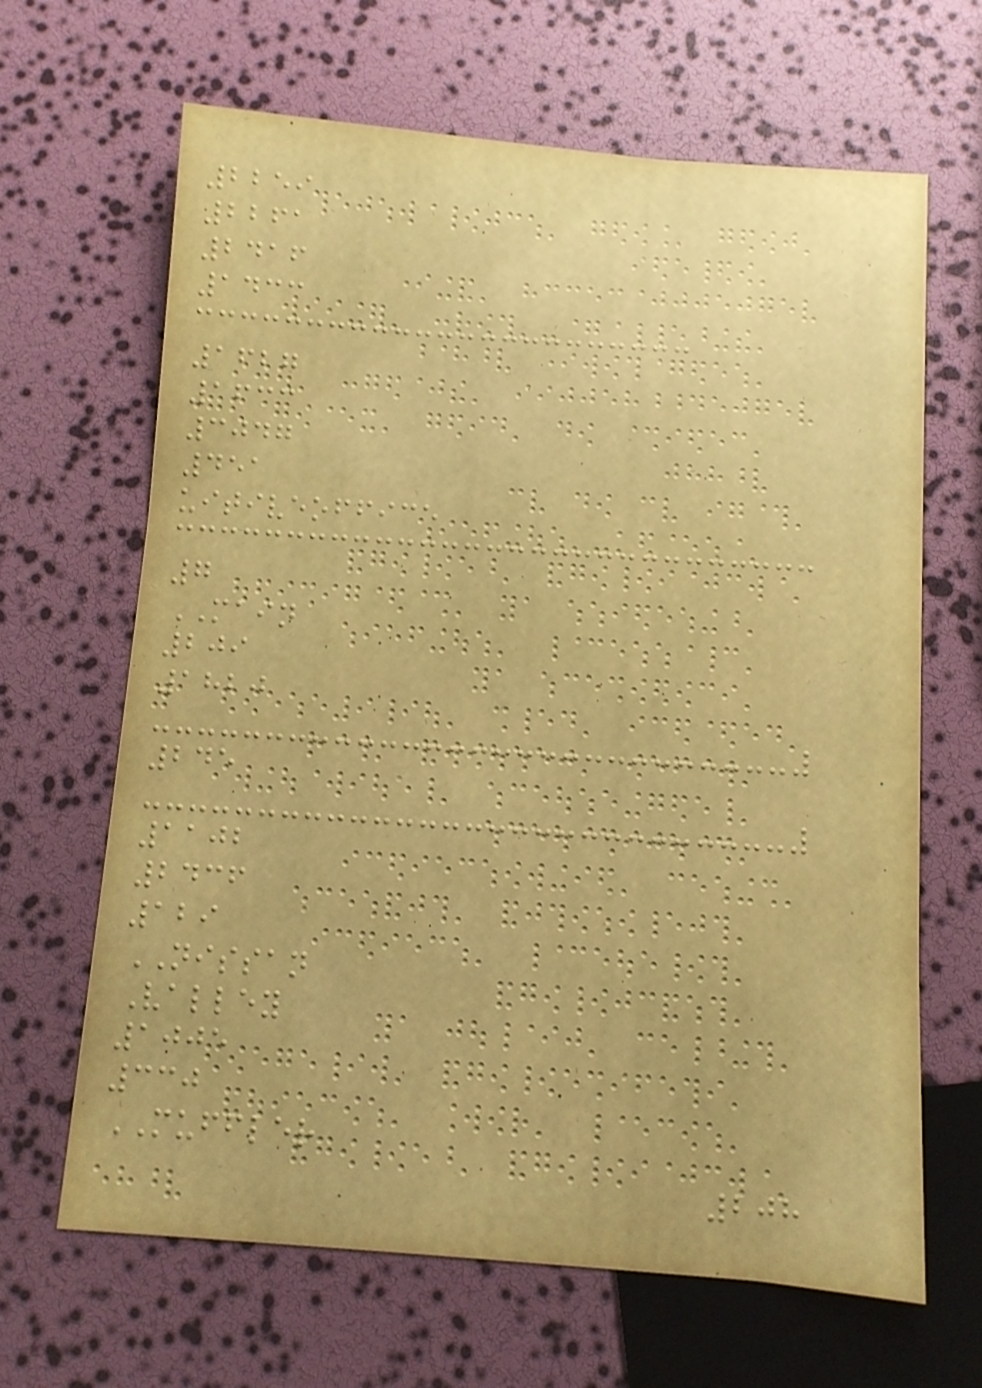2259
2261
2416
1433
1627
1633
3047
451
uitiveoffice
7
MAIN
209
1820
245
1102
2436
129
NISSAN
Valley
1005
330
MUFFLER
208
